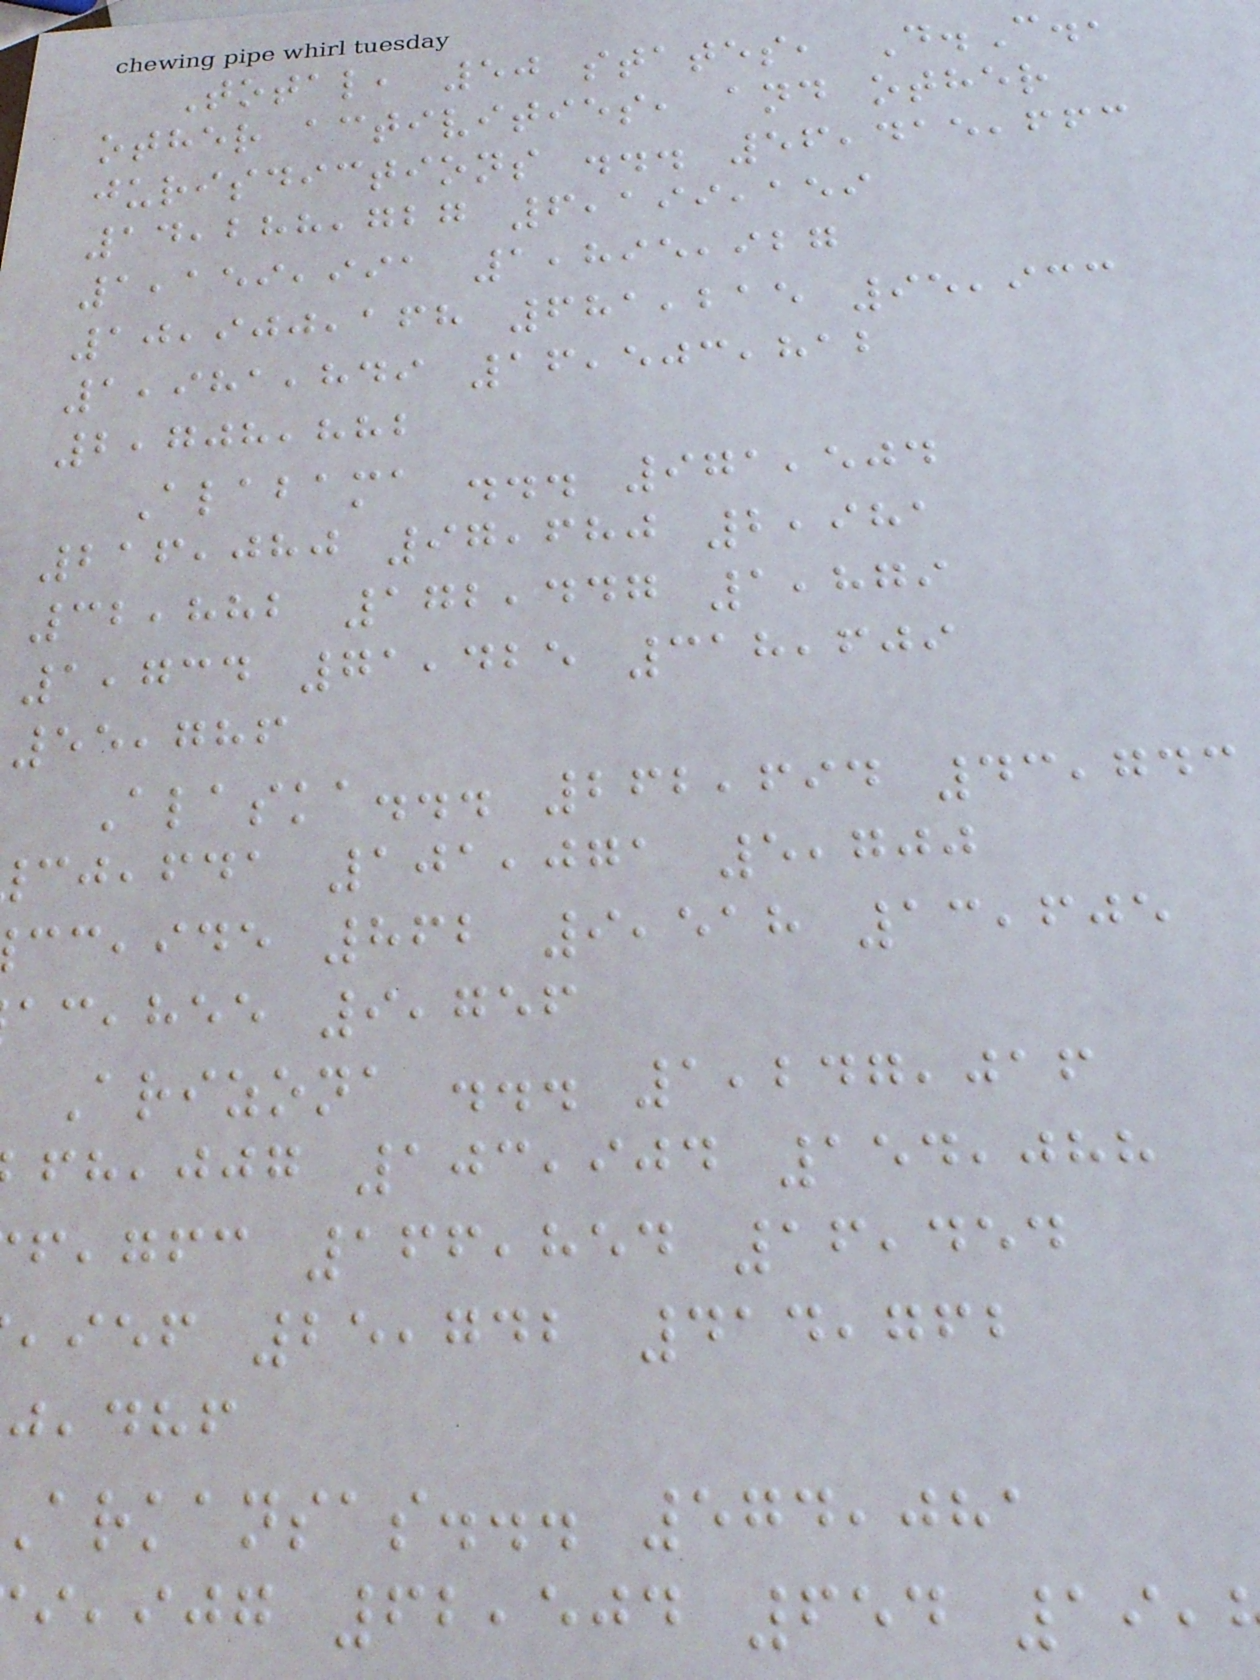Total, 50 states, D.C.,
other activities, and other
jurisdictions ... 56,415,663
14,288,727 6,199,159
1,159,991 1,895,927
10,900,168 681,215 95,933
1,981,849 16,503,812
2,708,882
Alabama ... 971,504
216,080 97,680 2,981
32,882 172,447 1,879
1,734 71,425 318,609
55,786
Alaska... 262,694 43,743
,fda 101,071 5,700
,ide 862 9,518 13,605
,hee 9,756
Arizona ... 1,247,016
,jjg 103,904 154,088
,gfc 166,854 16,454
,ief 25,742 414,762
,dhf
arkansas... 574,081
,ijg 62,504 654 19,
